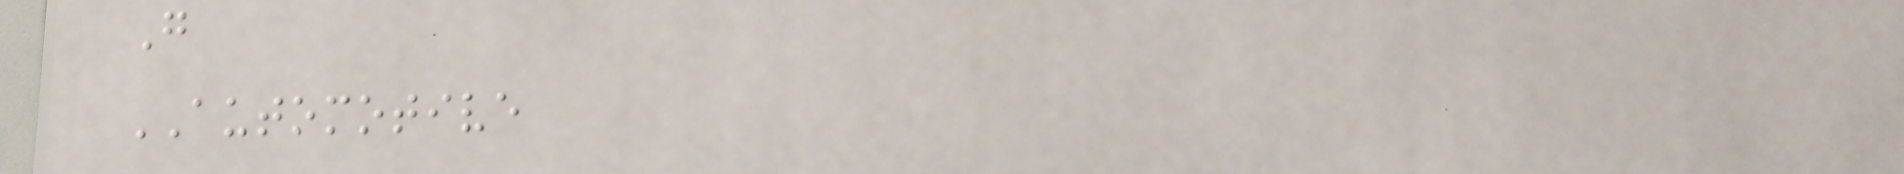G
AUTOMOTIVE
